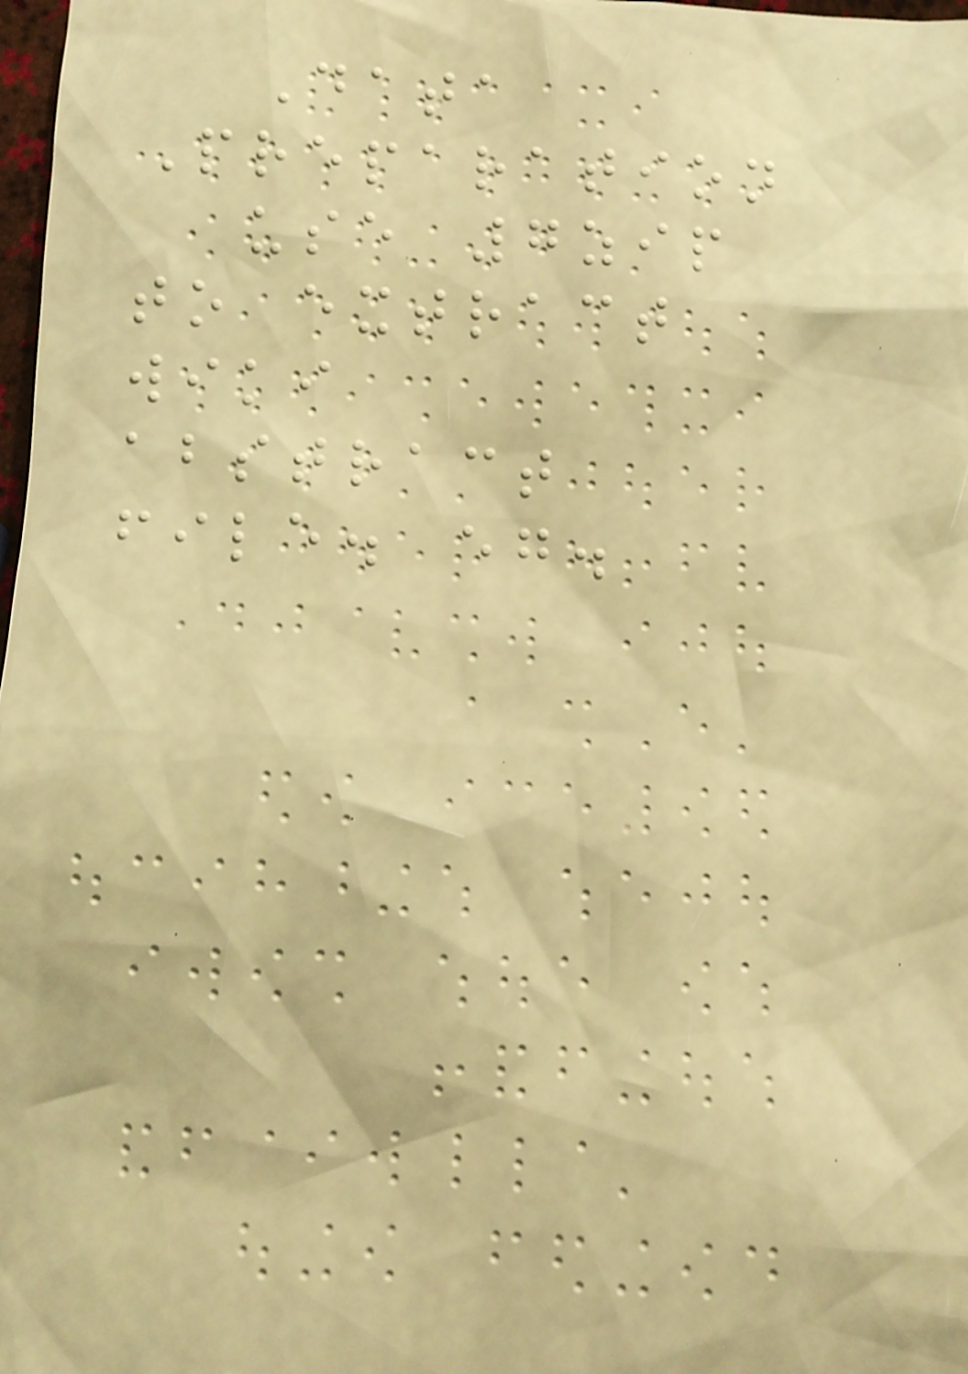Data
Preparation
use 7zip
to extract
wiki
abstract
file. eg.
